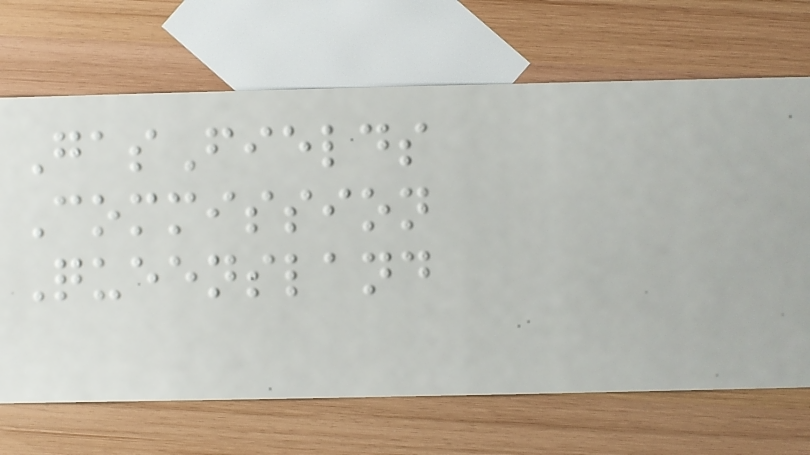GasFields
Commission
Queensland
